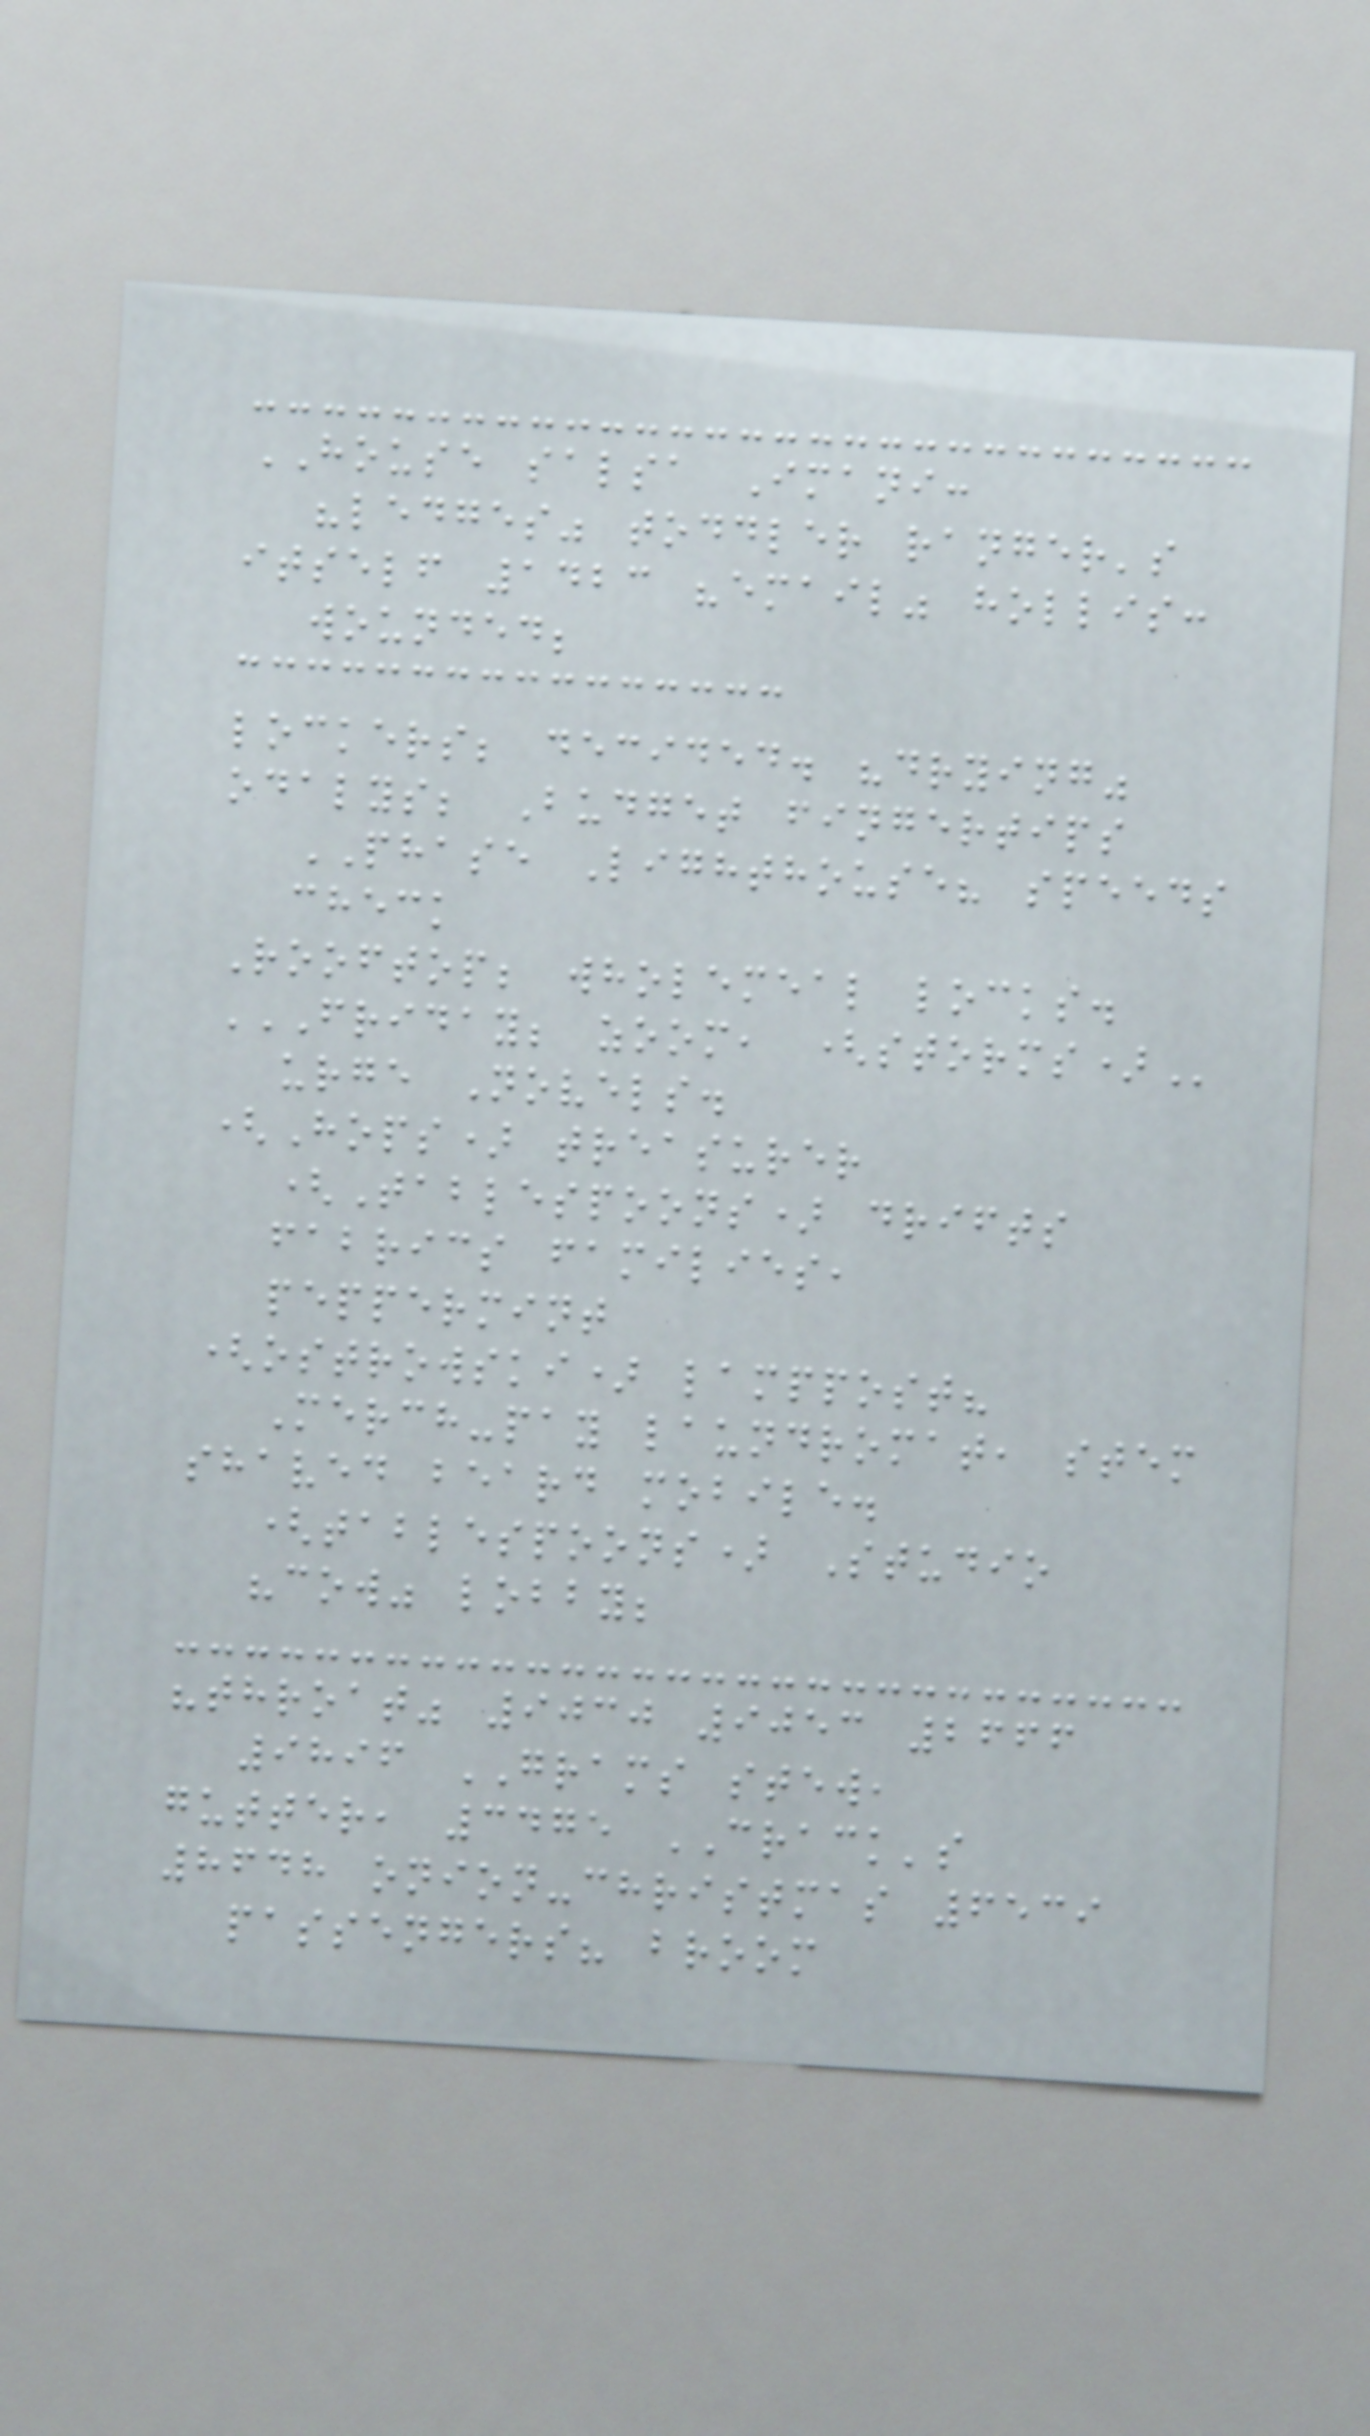HOUSE salsa Imani:
"ledges" toddler ranger's
itself 1423 "email" hollis:
wounded;
lockers; decided. "drying"
odalys; Budget fingertips
PHASE Lighthouse? speeds
check
Rooftop; wholemeal locks.
FRIDAY; ZOOM, (STORMS)
urge Novels.
(Hops) treasurer
(Tablespoons) drifts
fabrics families,
peppermint
(ostrowski) lamppost?
Merch-pay laundromat, stem
shaved beard mobile.
(tablespoons) Studio
"cow" lobby;
"throat" 9030 9053 2666
9896 GRAMS stew,
gutter, 3475 CRACK's
8648 onion-christmas 6539
passengers? broom
